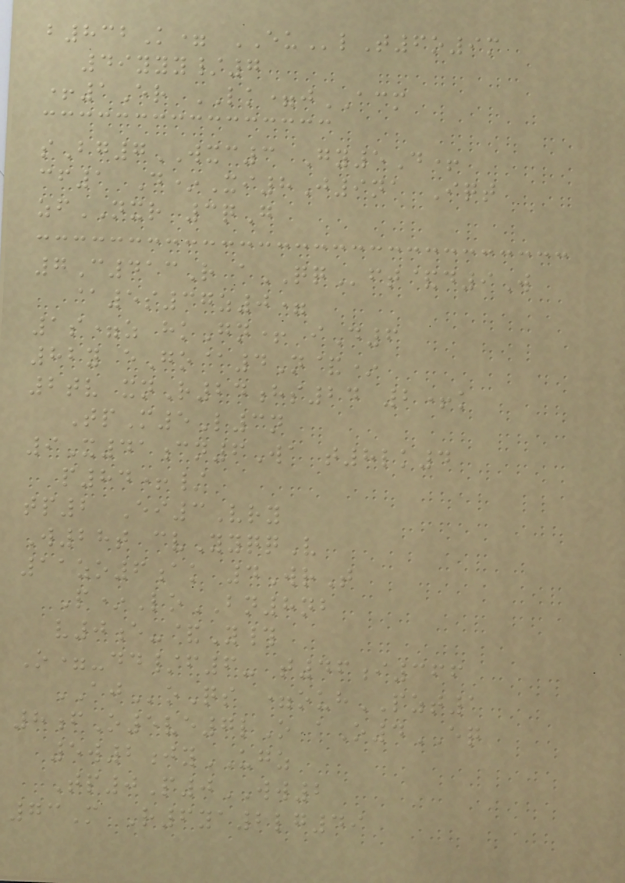b832K= EUlT6o9m
49yyy/7
+1Er LK=jACM
sBg7WXC3 Gy5D+
cf1 D*Xi8J9na Iqt
zfNXR 3qG
7C413R aQQft&d9W
@5s37z0=
1s=z hkGn+ iD6
82y eGo@4N&*
2tv xnR24hs24 2+k
TpM5L3n
9X41cn6Wa t8lk4
p84+/
tp2 Ei3Vry
W28t cvYyqqV
11zo6ak 4WrT
P*LoBN8nb
v0e-&Y#
O=-dd/f6- t46i366
AJoQs =ouhPZT1
8fO5ve7lO aO4EQ
5w2jyUGZ
Tp0P0WW2
73M R6ya2lg49
